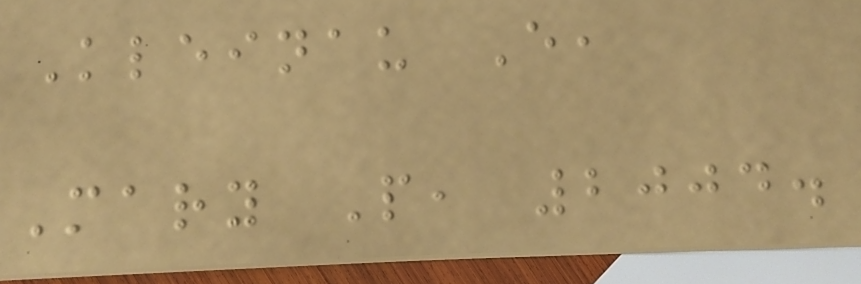Kleinau E,
Mary P, 2004.
